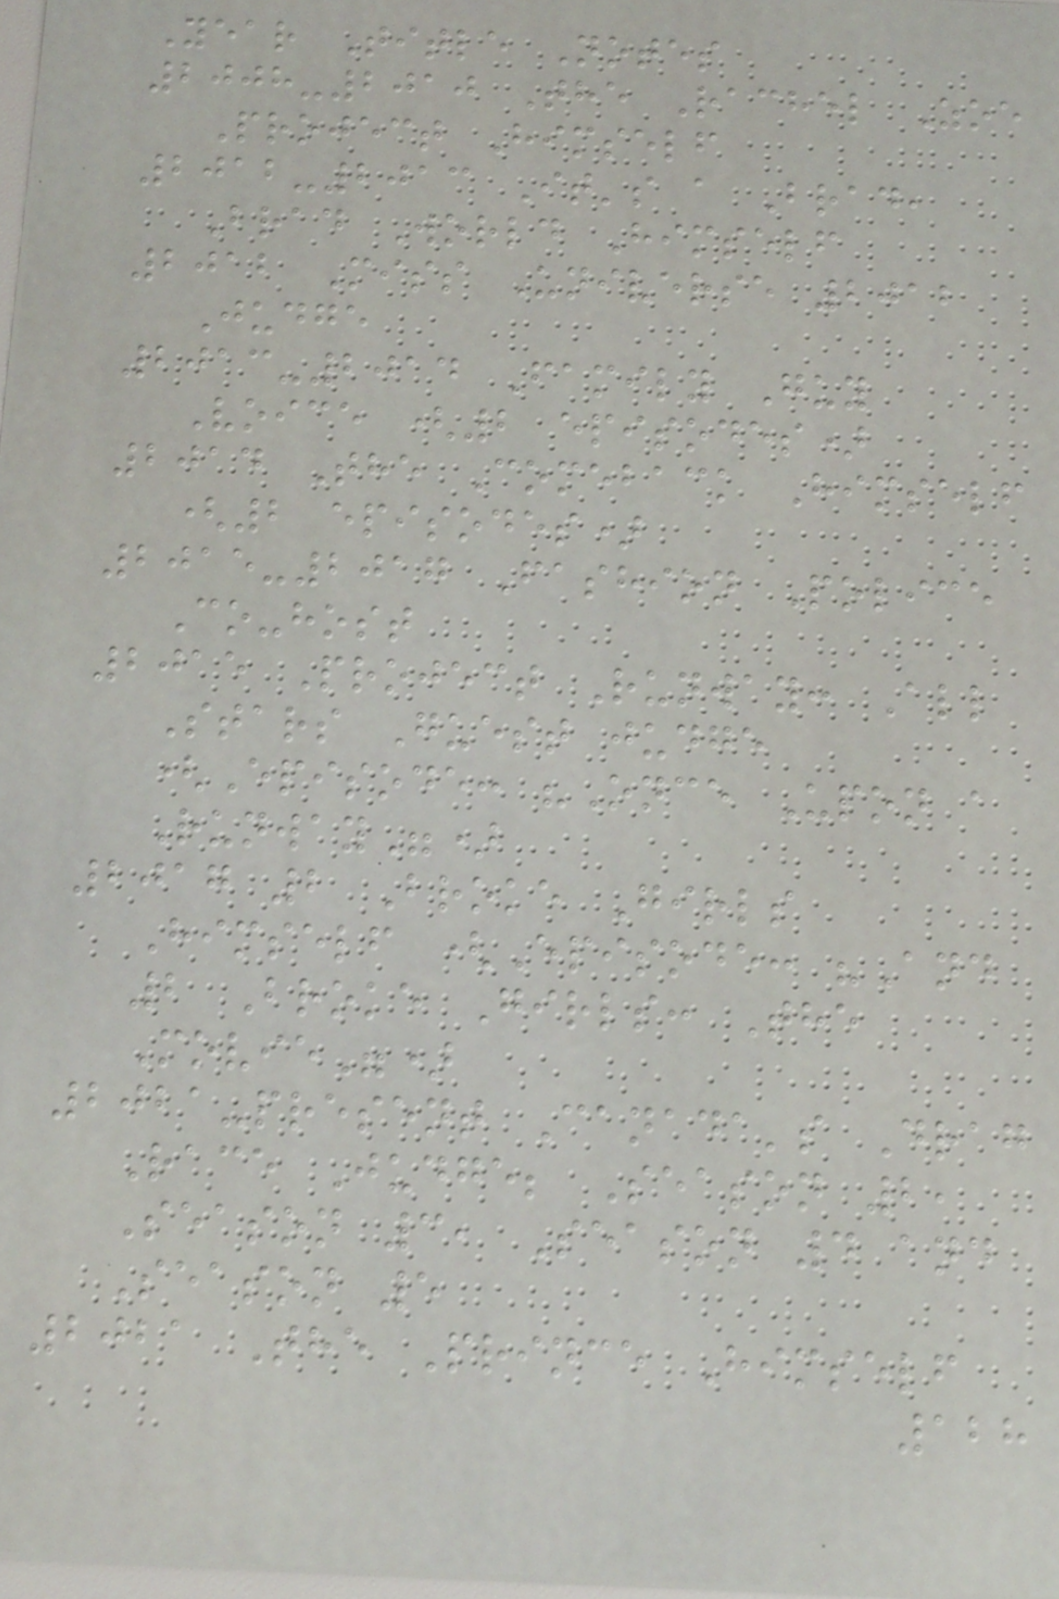Year Title Notes
2008-2010 The Rachel Zoe
Project Himself
2012-2013 It's a Brad,
Brad World Himself
2012 Miss Universe 2012
Judge
2013-2014 Family Guy
Voice (2 episodes)
2014 The Comeback Himself
(2 episodes)
2015-2017 Fashion Police
Co-host
2015 Project Runway: All
Stars Guest judge
(Episode: "Once Upon a
Runway")
2017 2 Broke Girls
Himself (Episode: "And
2 Broke Girls: The
Movie")
2021-present Canada's Drag
Race Judge; Season 2,
Season 3, Season 4 and
Season 5
2021 The Prince Himself
128
